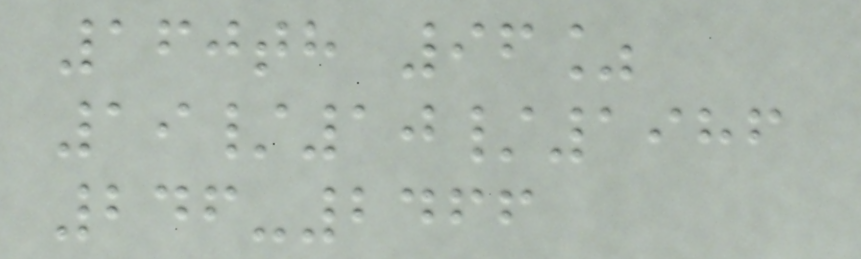160th 96%
19/10/1986
246-2466
